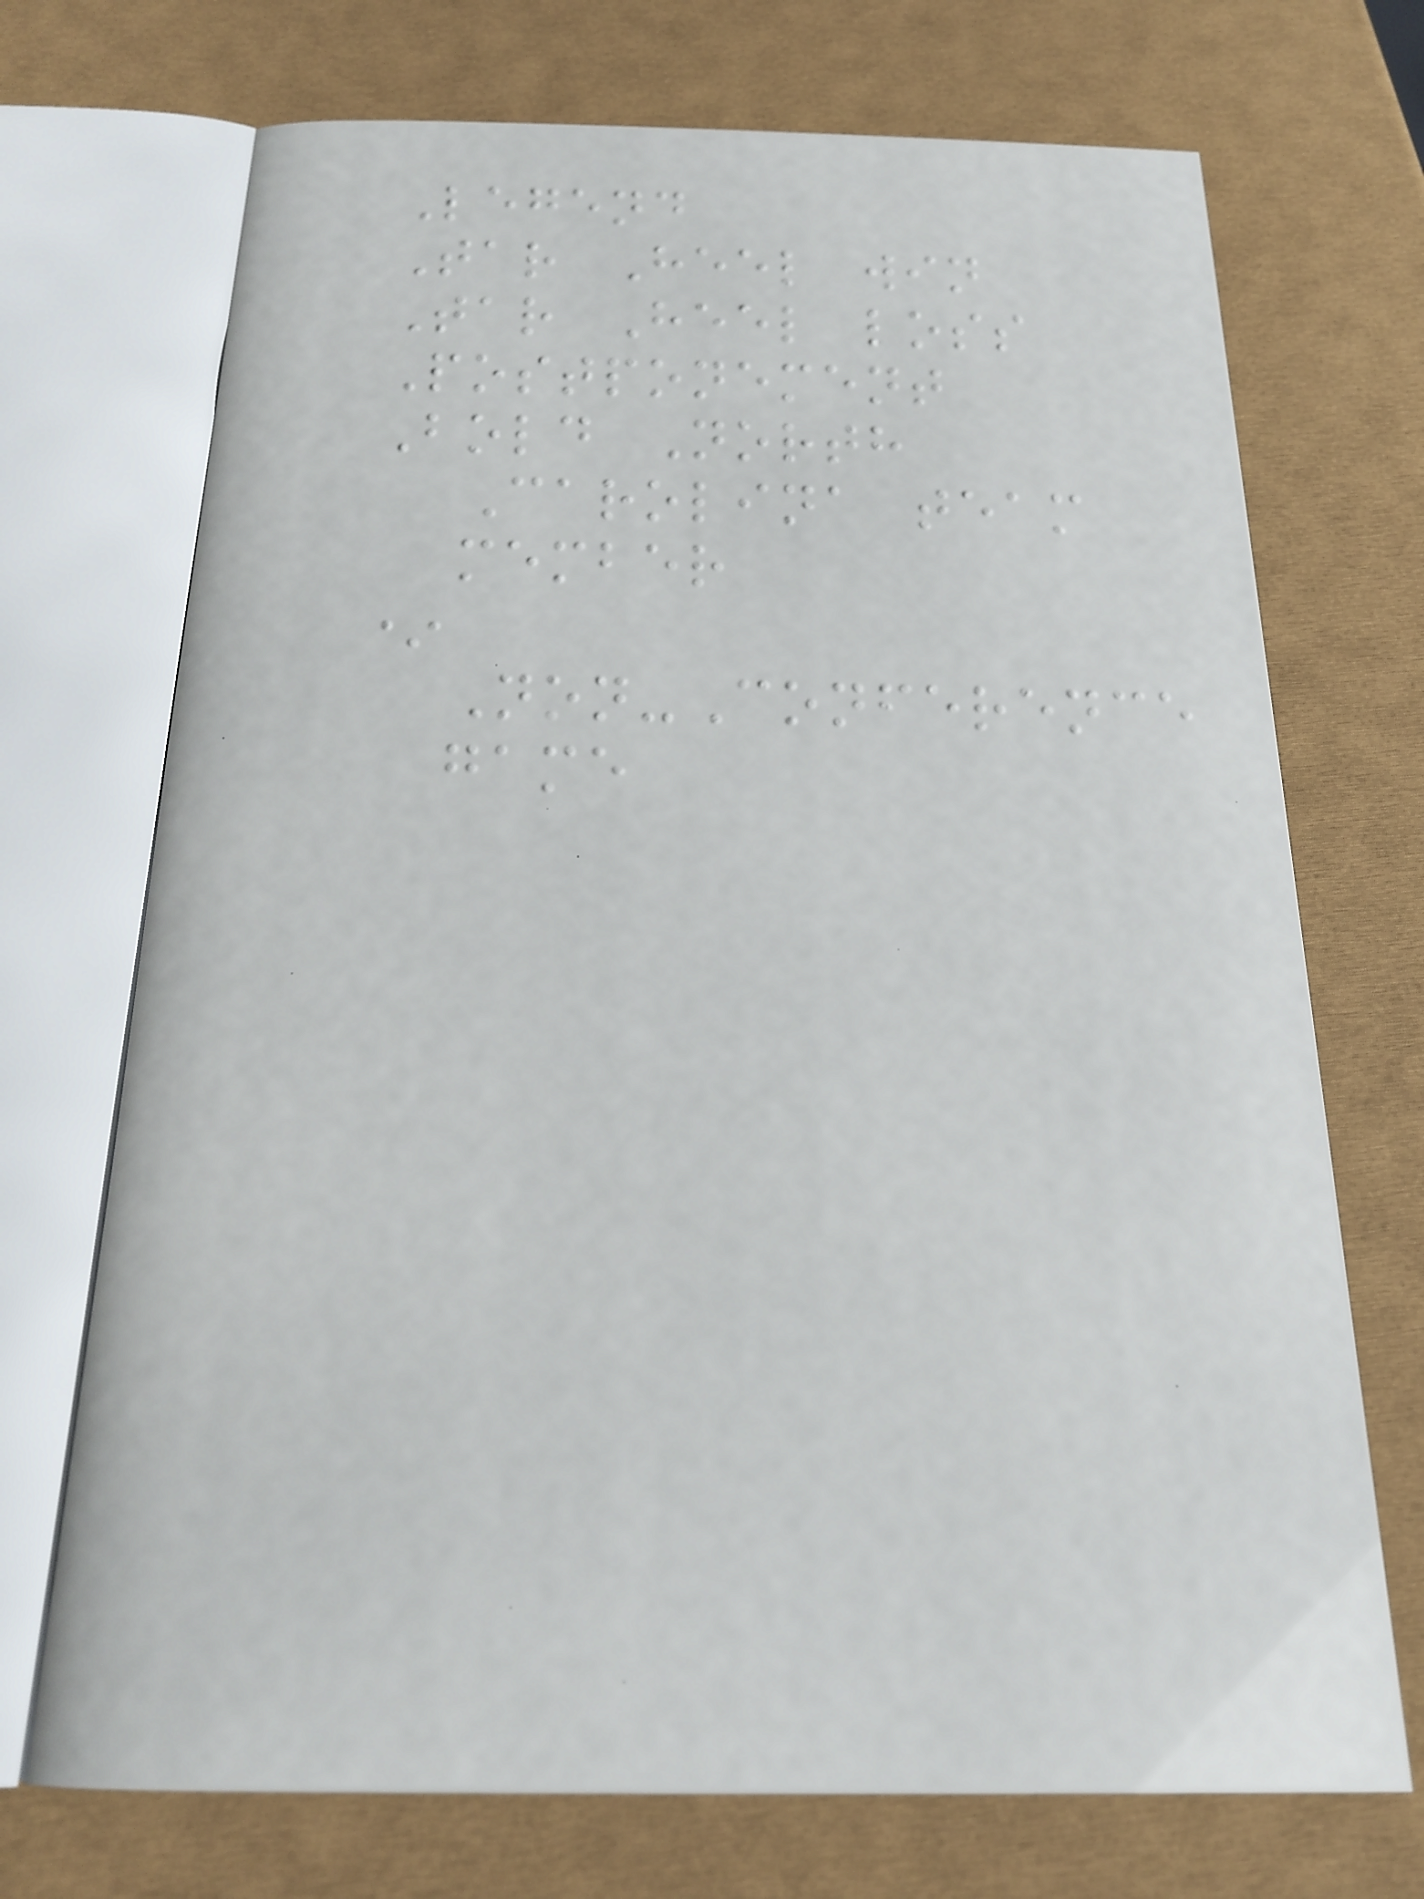Legend
Tar Heel win
Tar Heel loss
Postponement
Bold North
Carolina team
member
*
Non-Conference
game
